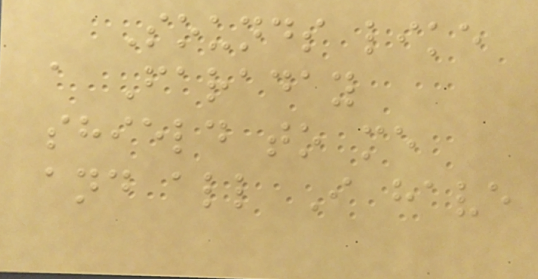Sounds like
a Faraday
shield to me
and all I have
